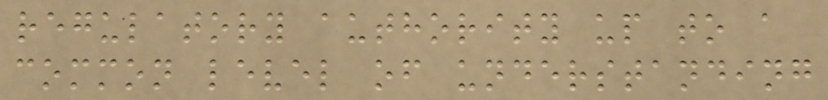regulatory authority up to a
common level of understanding
